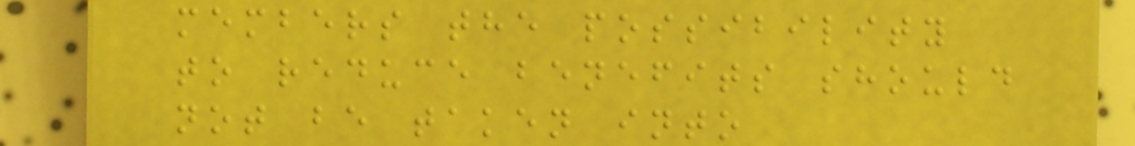members the possibility
to reduce benefits should
not be taken into
